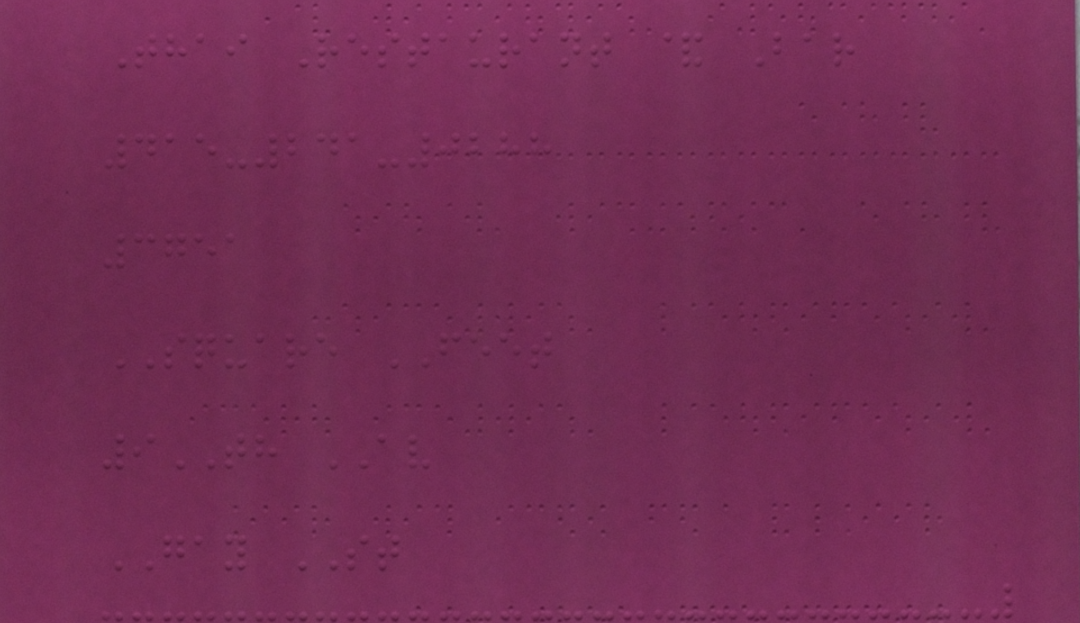Thai Restaurant & Bar
415-241-0288
3751
SQUARE FEET
9TH AV
GAY ST
